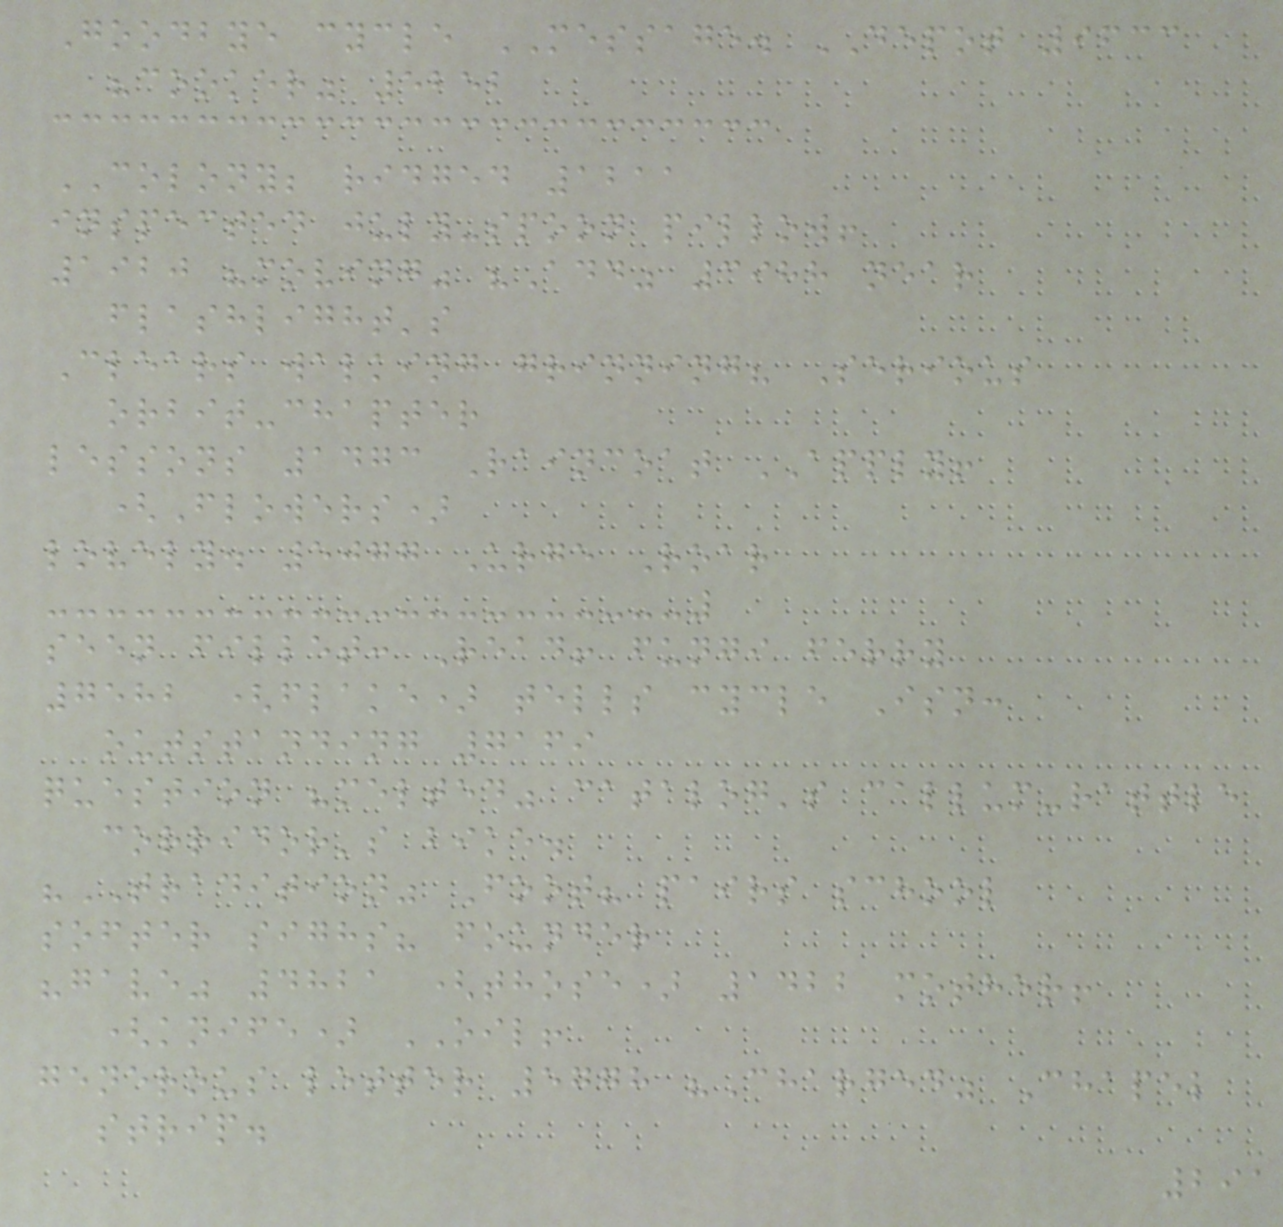Goodbye cycle MESSAGE. DEPOT 9633
"cooker" 5252
COLONY; ridged 1211
inspected july-spoon pillow!
1920 "moving" "Add" 3988 near
flashlight's
Clears walking grinning? Serious
orbit-chapter
lessons 1473 Raincoat APPLY!
(Flowers)
lovely. 5077 Urge Roar
seen fillet: Read! fungi ferry
7582 (flake) tells cycle Isn:
outstanding 7169
question "melted" catalog's callum-rattle
corridor's bike.
"TRADITION" Foot? pairs school
softer sighs? founder
"gave" 4821 (those) 1422 mother!
(knife) OIL!
generous letter 5778 "Charged" Chapel
strip.
291
